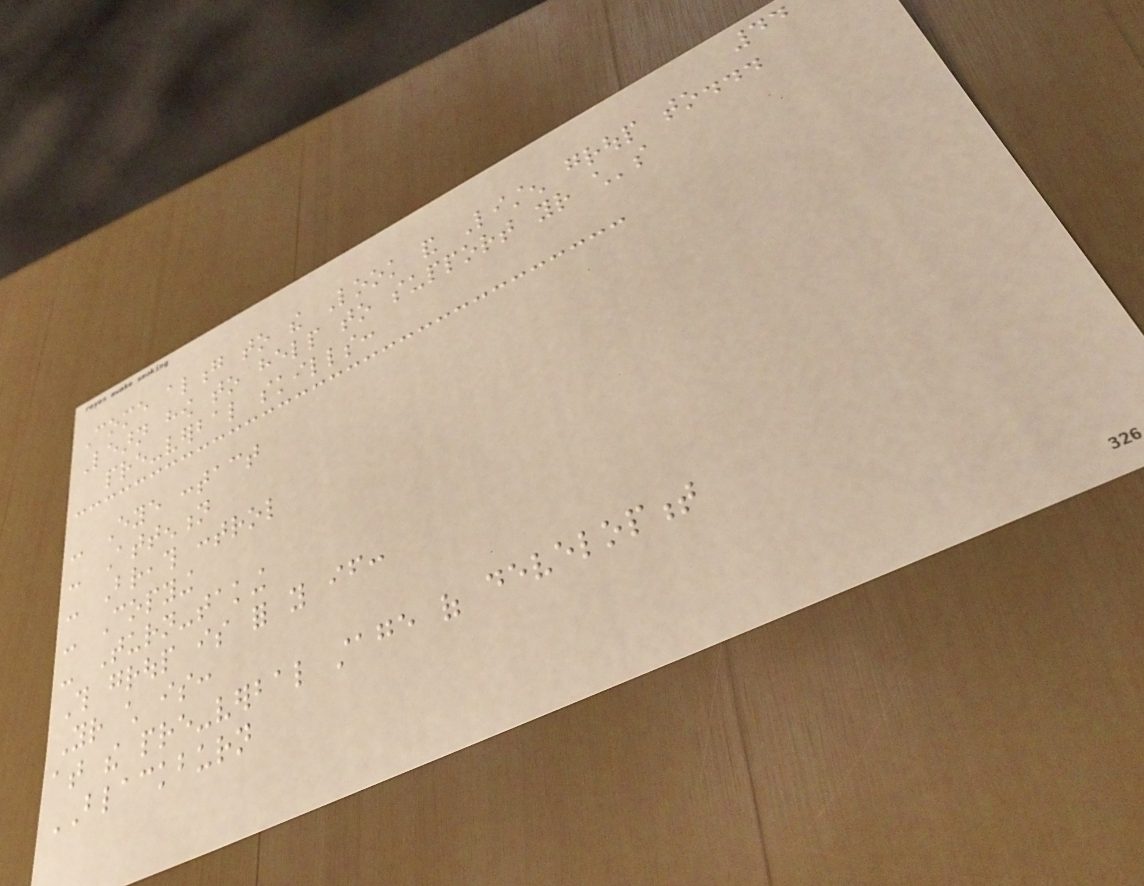44
Come along to the Look and Listen group to...
Learn how to help to support your child's
pre-verbal skills:
- Eye contact
- Attention
- Breath control
- Copying
- Turn-taking
This group is for you if:
Your child is:
at the pre-verbal stage of development
BLACKBURN
